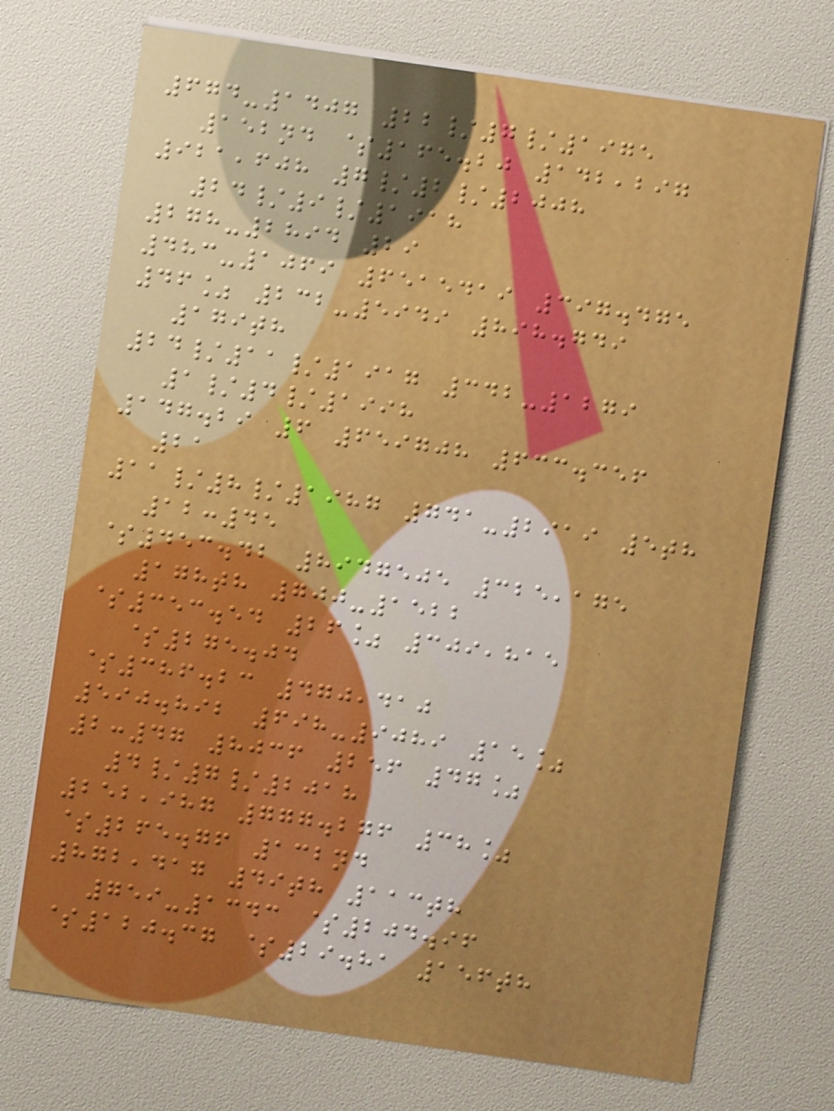674-1407 22/7/1975
152nd $165.20 142,297
921,608 7/2/2008
24/9/1918
278-2894 29
483-1069 6515419 397.475
46% 232-5949 898.749
179th
24/11/1917 342-1279
1/4/1998
147.29 6 659708 633.356
21
11/8/1987 741-2919 5th
12:45
$453.42 8947505 325,175
178th 700-1522
$353.54 26% 309,815
$275.04
$386.23 470,410
590.892 698-9089 15%
2:47 8036 256 47%
4/7/2018
252,987 777.276 38%
$265.76 132nd
872,417 49th 113th
759-1343 $204.96
$120.37 $29.81 156th
